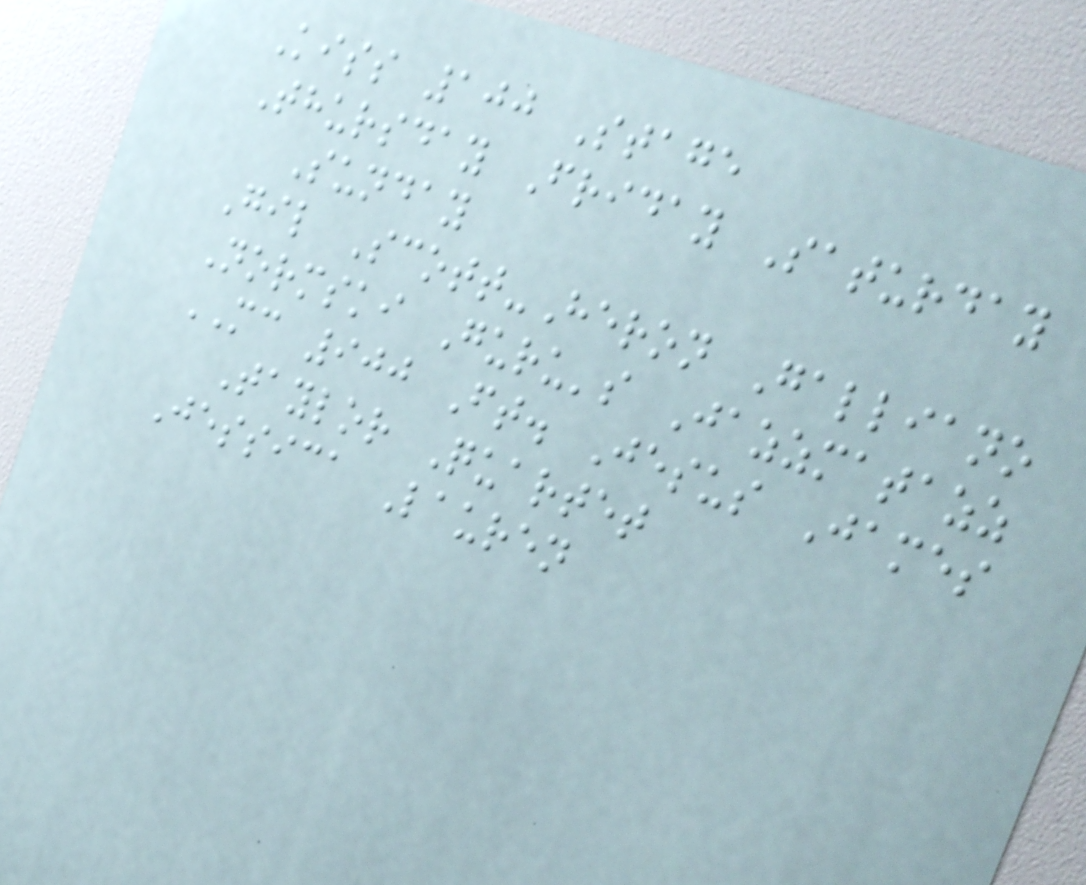Kiss 100 Stage
Thursday Friday Saturday
Sunday
Gil Scott-Heron Galliano
Normski Guru's Jazzmatazz
MC 900 Ft. Jesus James
Taylor Quartet
Jessica Lauren
